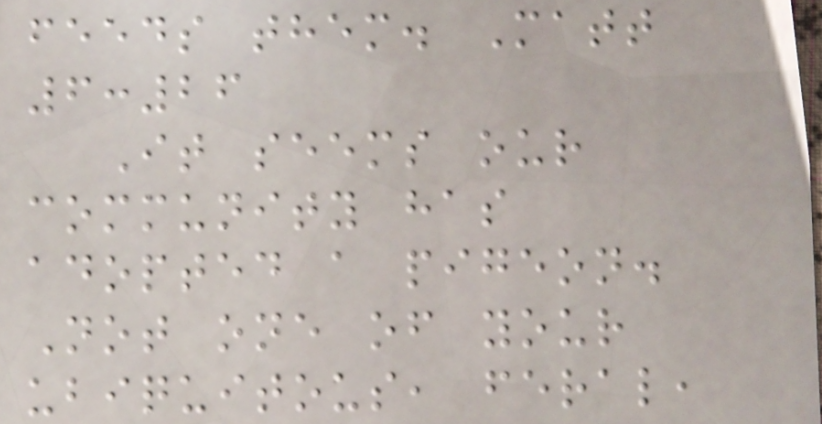feeds them. Matt
6:26
It seems our
community has
adopted a pigeon.
Not one of your
ubiquitous, feral,
